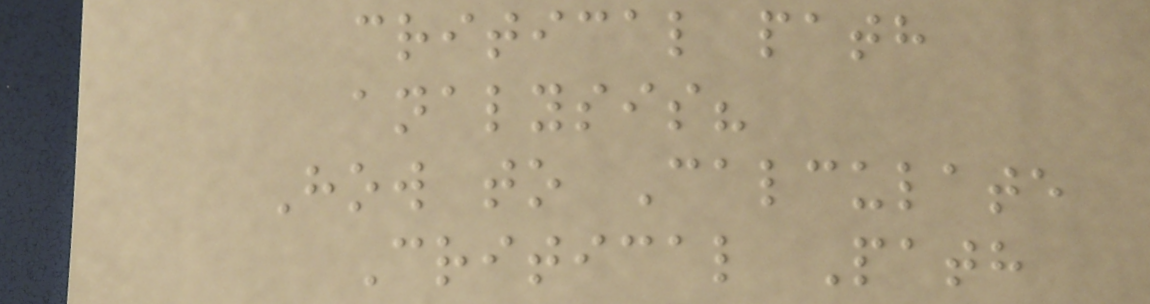critical path
analysis?
How to Calculate
Critical Path
